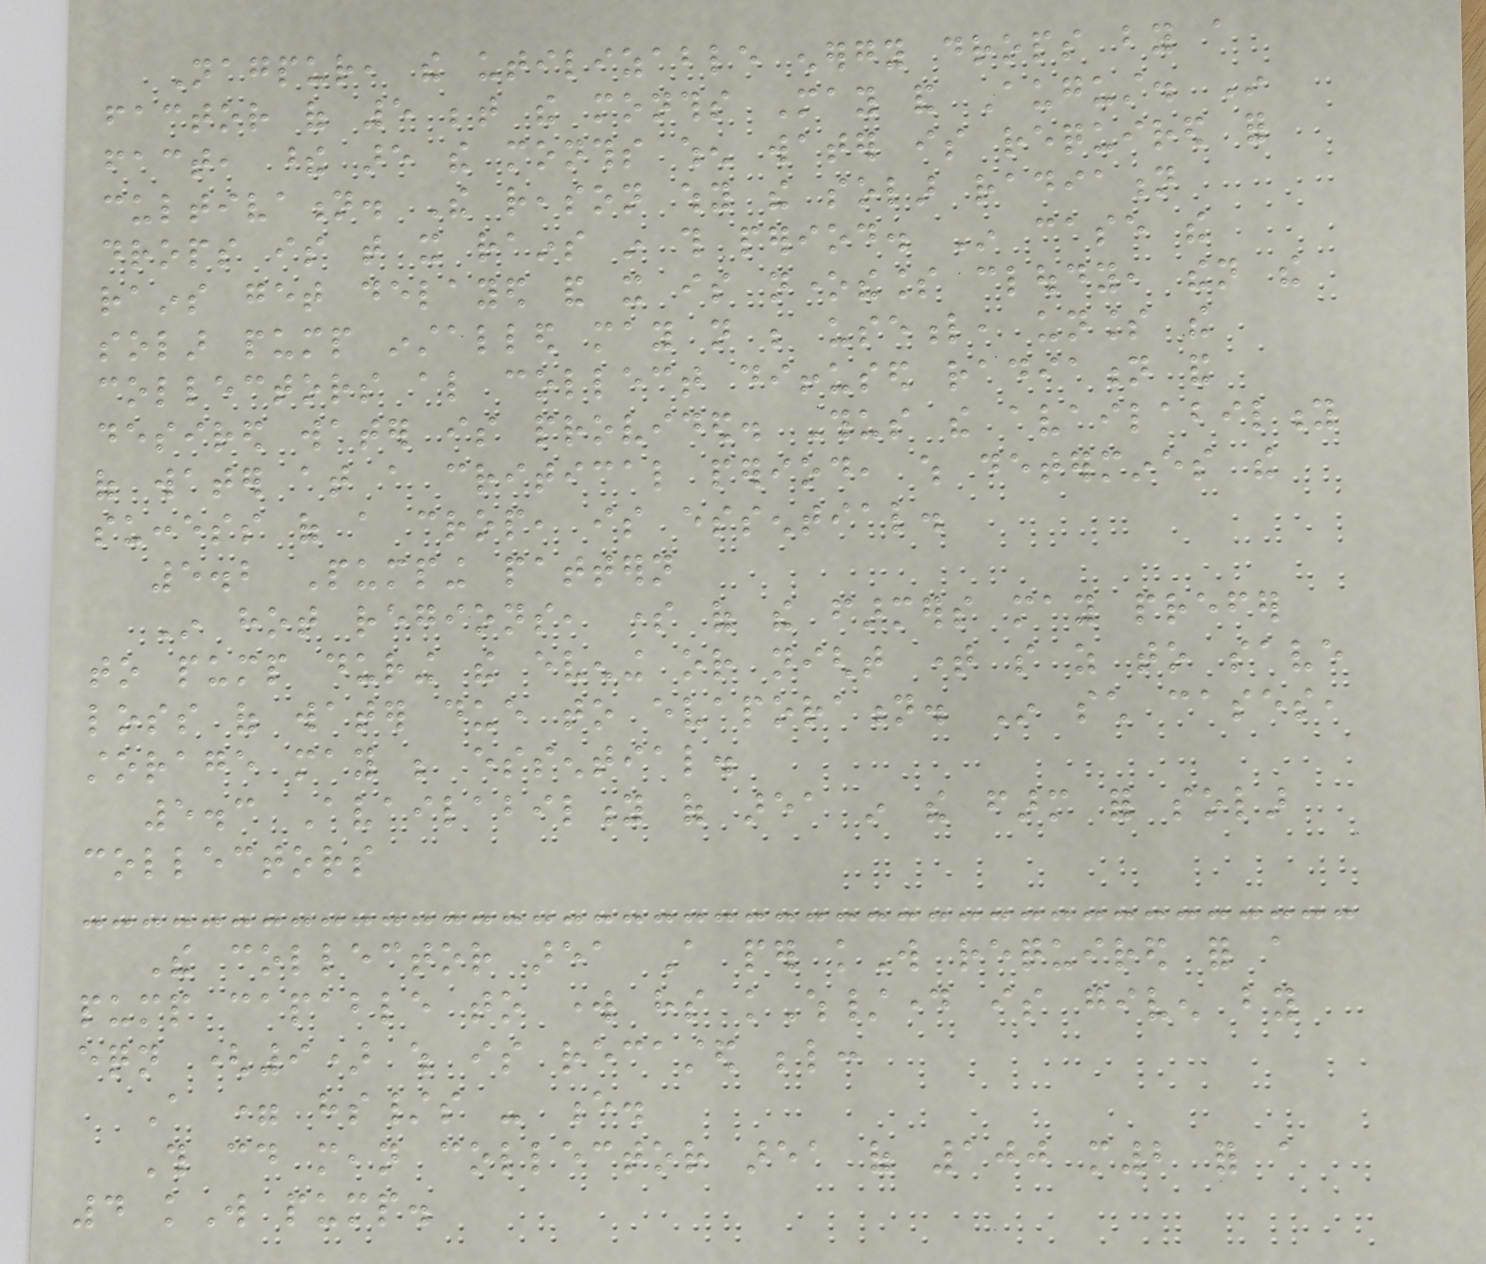Nagpur, the utilizable energy drops by a
factor of 5 between the months May and August. In
fact, these are the months when water is required for
cultivation. The reason why the solar radiation
drops is that it rains in this period. In case the
rains get delayed and it is nonetheless cloudy, then the
solar pump installed may not be useful, unless the
collectors also collect diffused radiation and
desired water is provided. Thus the availability
of water at a critical period, which determines the
success of a crop, is essential.
5.2 Pumping pattern
In hot regions, some of the farmers may prefer
to pump during the evening or night time so as to save
loss of water due to evaporation. In such cases,
storage may be essential.
5.3 Availability of area in the farm for solar
collectors
The collector area A per kW required for a
pump capable to work hs kWh/day is given by
eqn (9) which is recasted below:
A = hs/s - e.
This could mean collector area of 100 m2 for a
4 kW pump.
